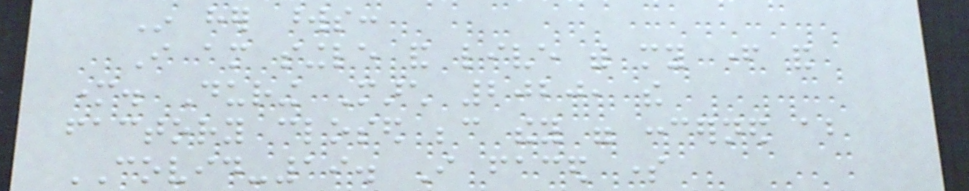In her words:
I am single and live with my father and
mother. During March 2020, the
factory closed because they were concerned about
COVID-19. I faced some
